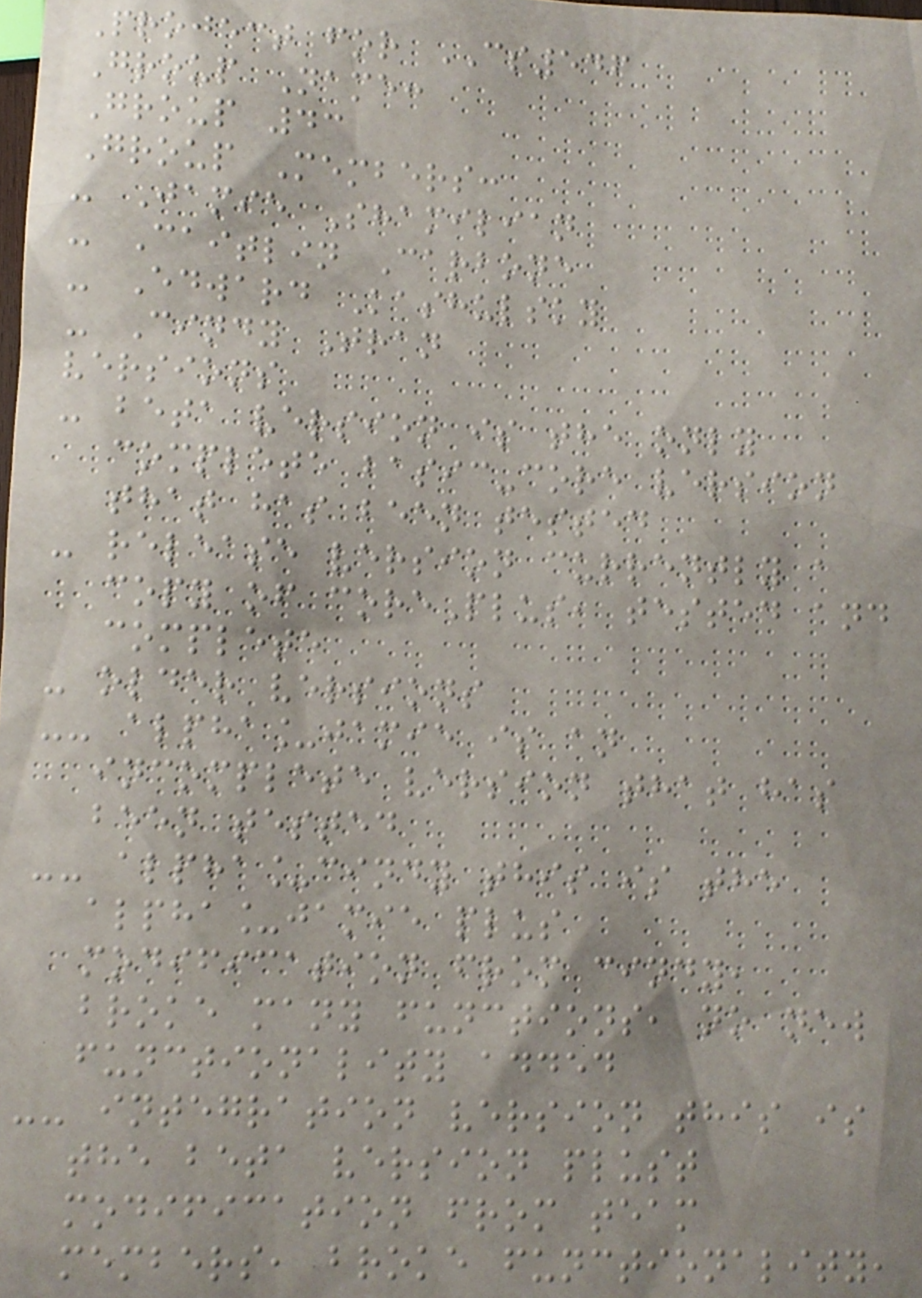Project for CS546
Group Name:
Group 43
Group Members:
- Jamie Shamilian
- Caitlin Carbone
- Edward Kashulsky
- Cindy Tran
versions
- beta version is the only
complete basic-core version
that has been tested
- release version currently a
copy of corePlus, tested and
complete
- older versions
-- alpha_jamie is an
incomplete version that has
been tested
-- alpha_cindy this is the
alpha_jamie plus
modification from cindy,
broke many functions, no new
functionality added
-- integration version this is
the beta version plust
modification from team
members, broke functionality,
